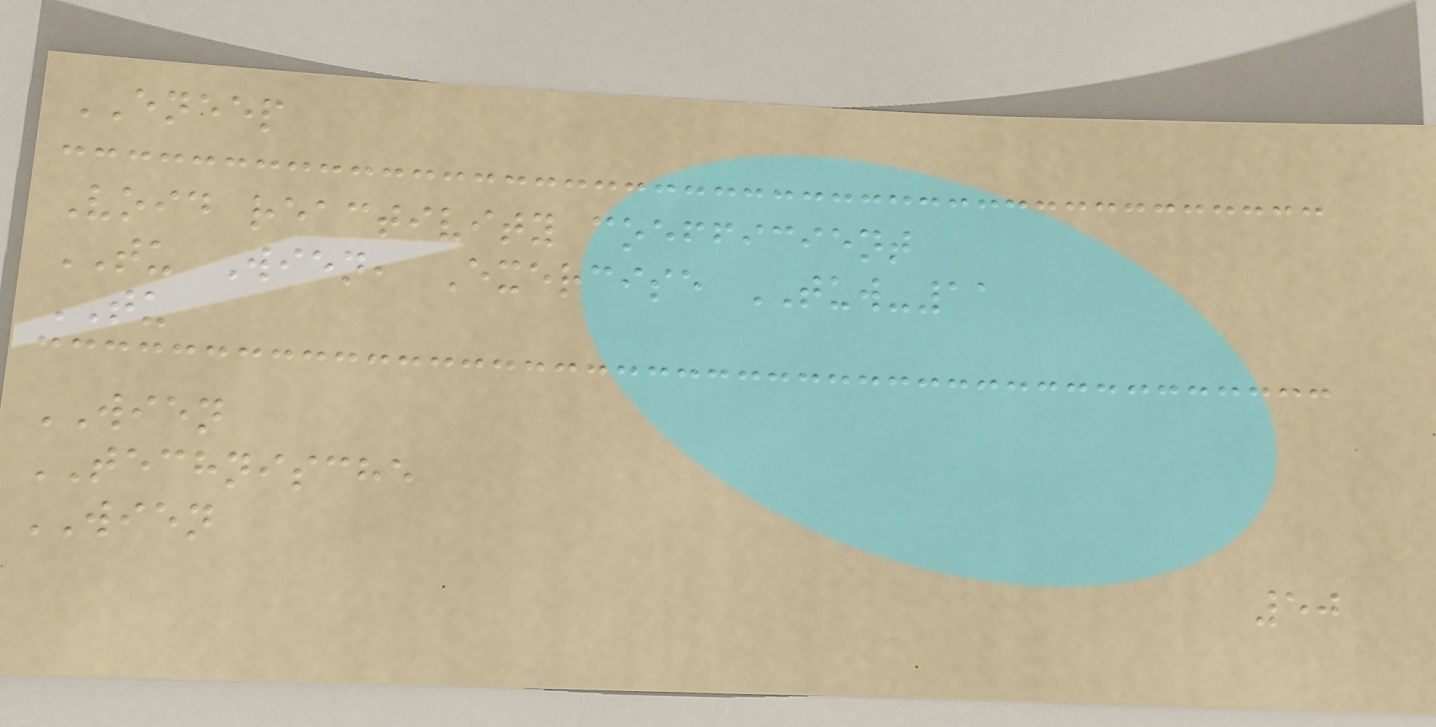ENEEP
Void reactivity coefficient
TU Wien, Exercise TUW-11
TU
WIEN
TECHNISCHE
WIEN
50
